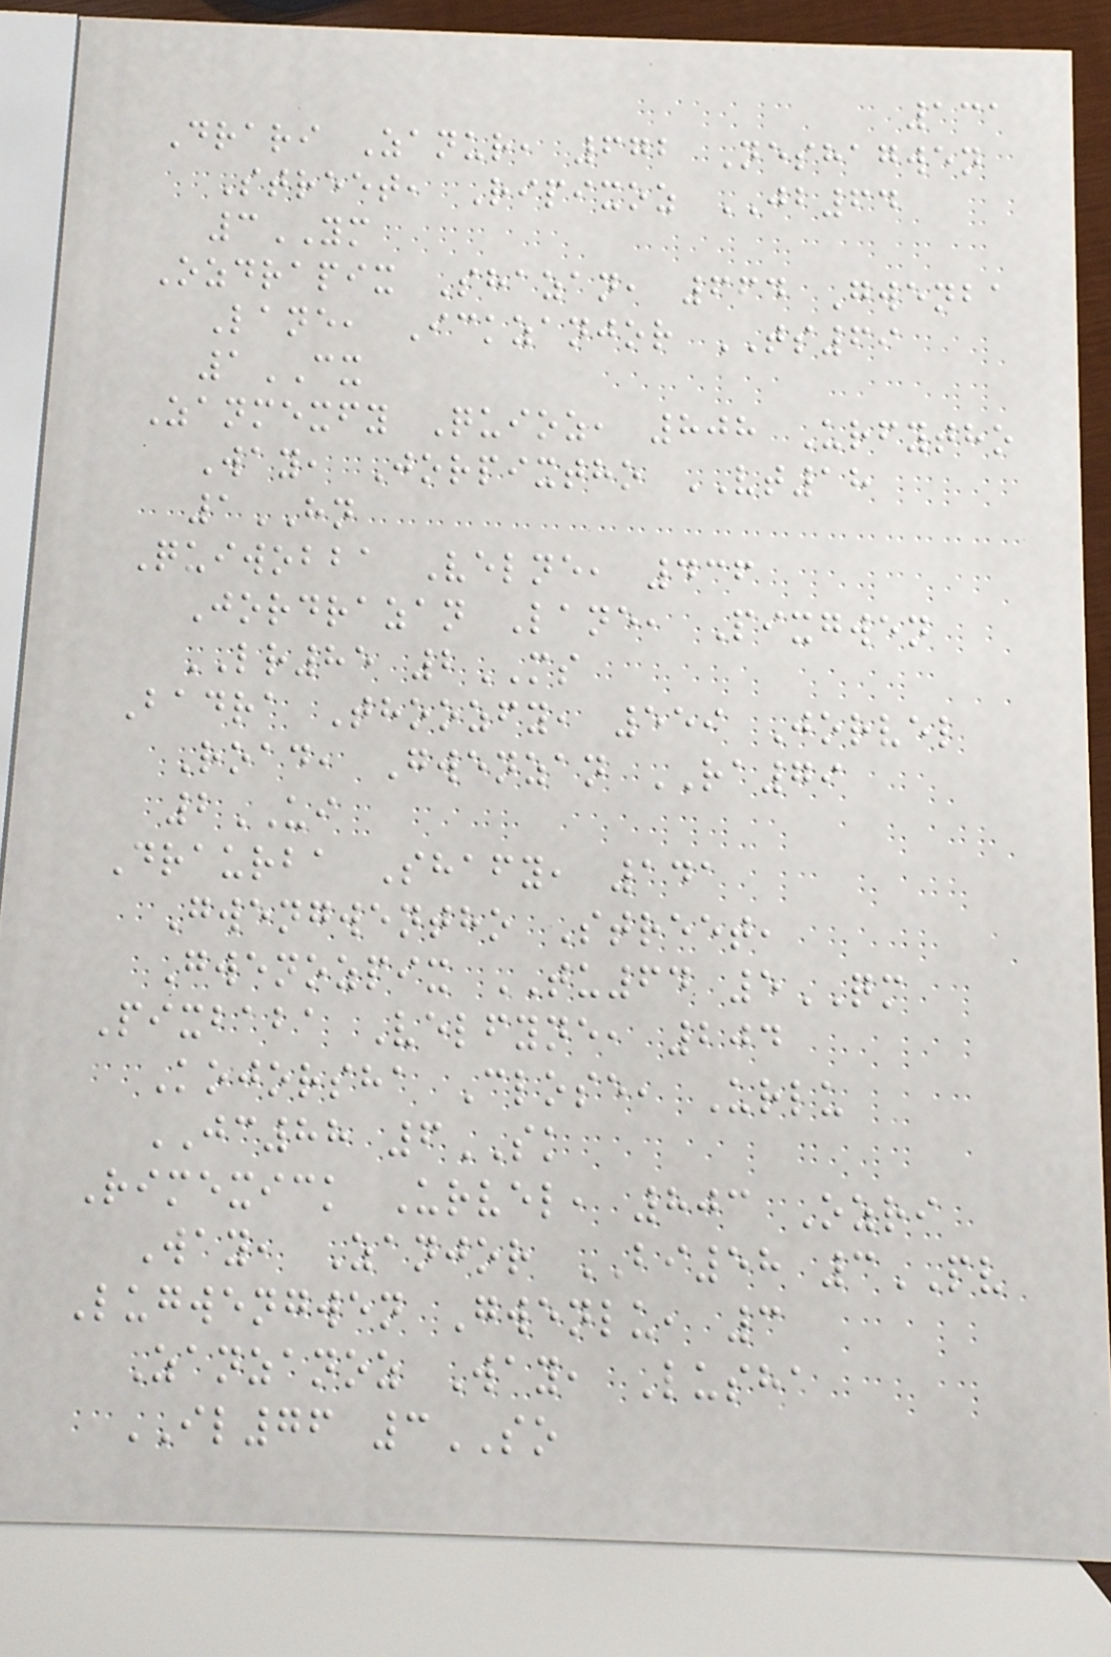131
Drari Zanur, 672 Neshagwen
Street, Ripixoz JB64
3YM
Ozdrapix Shazan, 664 Gwenba
Lane, Ickzanjor TS69
1CX
Zanmexfy Quioz, 808 Urfytho
Way, Jorpixtho VT18
1HN
Quiwobba Velne, 436
Jordrazan Lane, Pixgwen
LR85 2MS
Badra Thoozfy, 559 Jorvel
Road, Gwenzan RA79
2UI
Draurba Shafy, 141
Gwengwentho Street,
Gwenozpix TU64 5QM
Pixbaba Velfyne, 204
Kojorsha Close, Urlu
JC88 6SK
Rimexick Urvel, 803 Ozri
Way, Zanjor BI58 3PV
Lugwengwen Gwenlu, 3
Zanzanoz Way, Lusha
IL76 3SO
